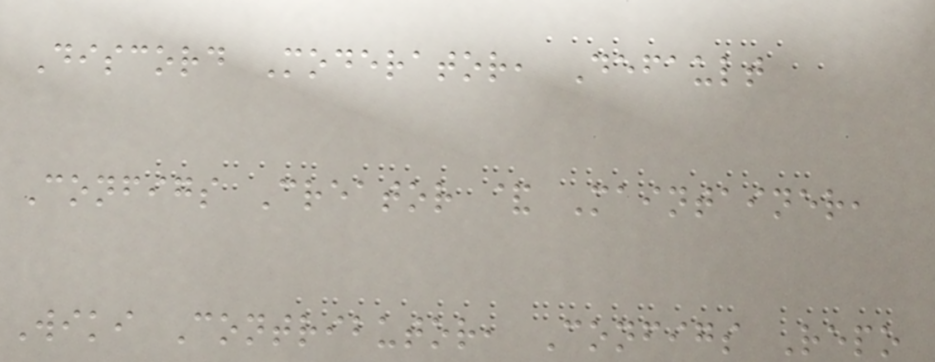Discord Moderator, Default
Configs Creator & Maintainer,
Wiki Contributor, Configs Repo
